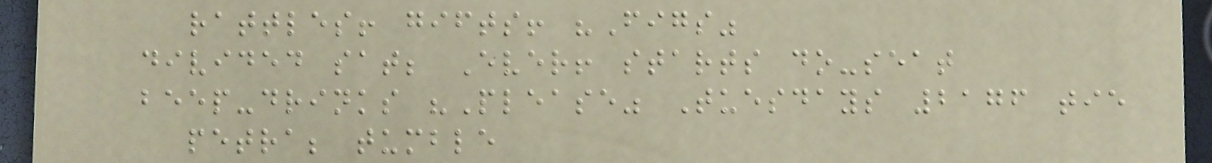rattles! gifts! "Figs"
divided sat; Ever! starts do-seat
beep-drinks "Please" Tuesdays 2176 tie
petra; tumble
